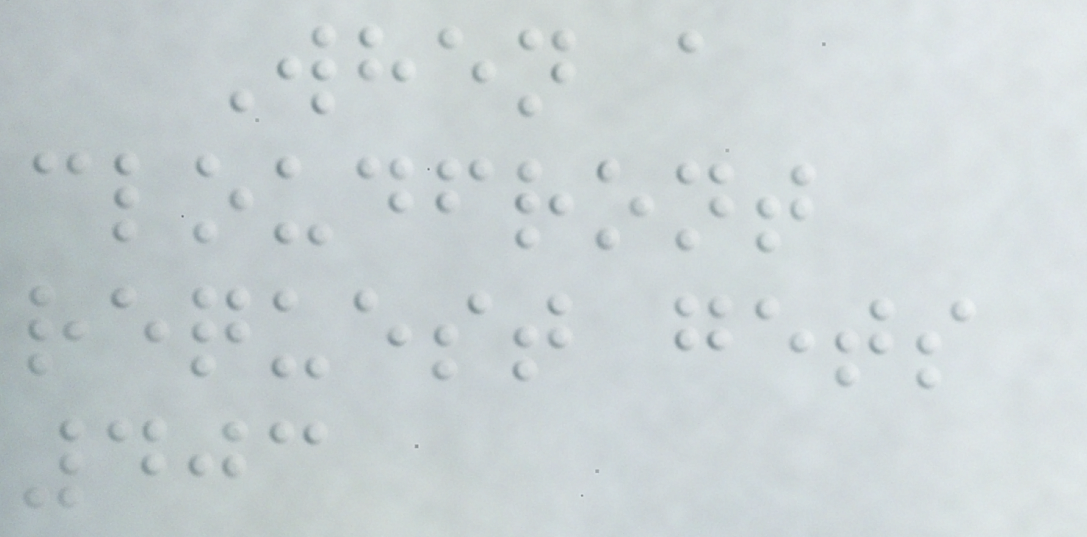When a
cloudfront
request gets
403
